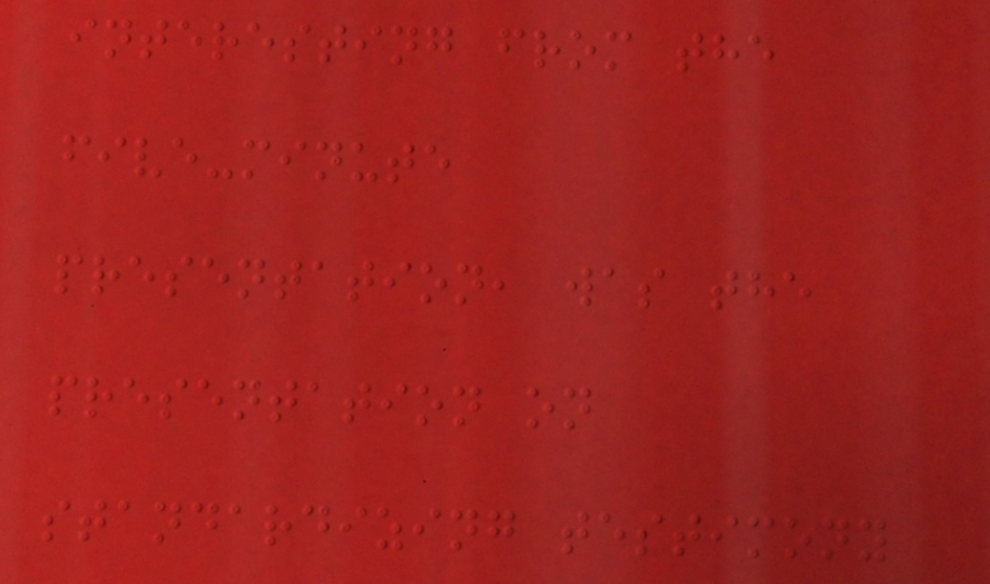interesting from the
five-minute
presentation, was the
presentation on
standardizing testimony
